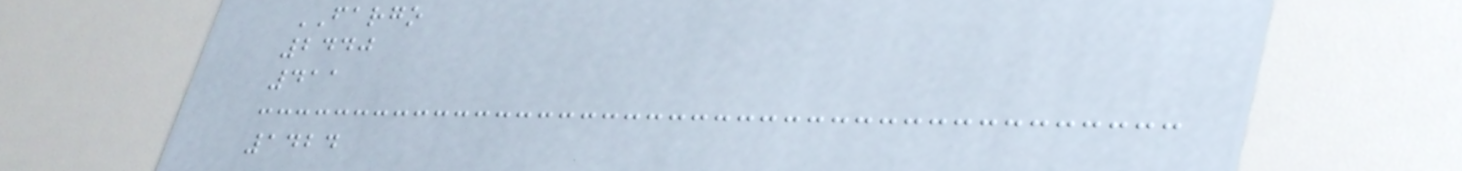FARGO
2440
411
1424
